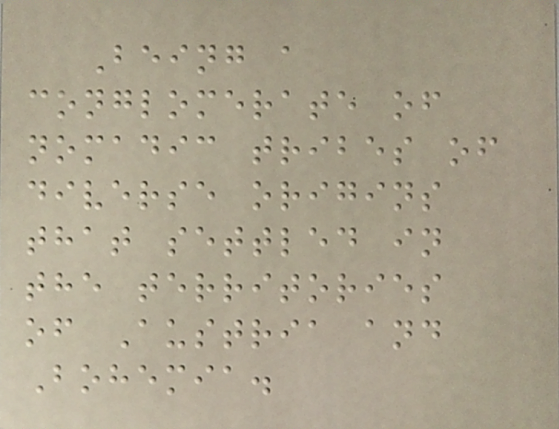Being a
conglomerate of
nomadic tribes of
diverse origins
that settled in
the territories
of Austria and
Bohemia.
